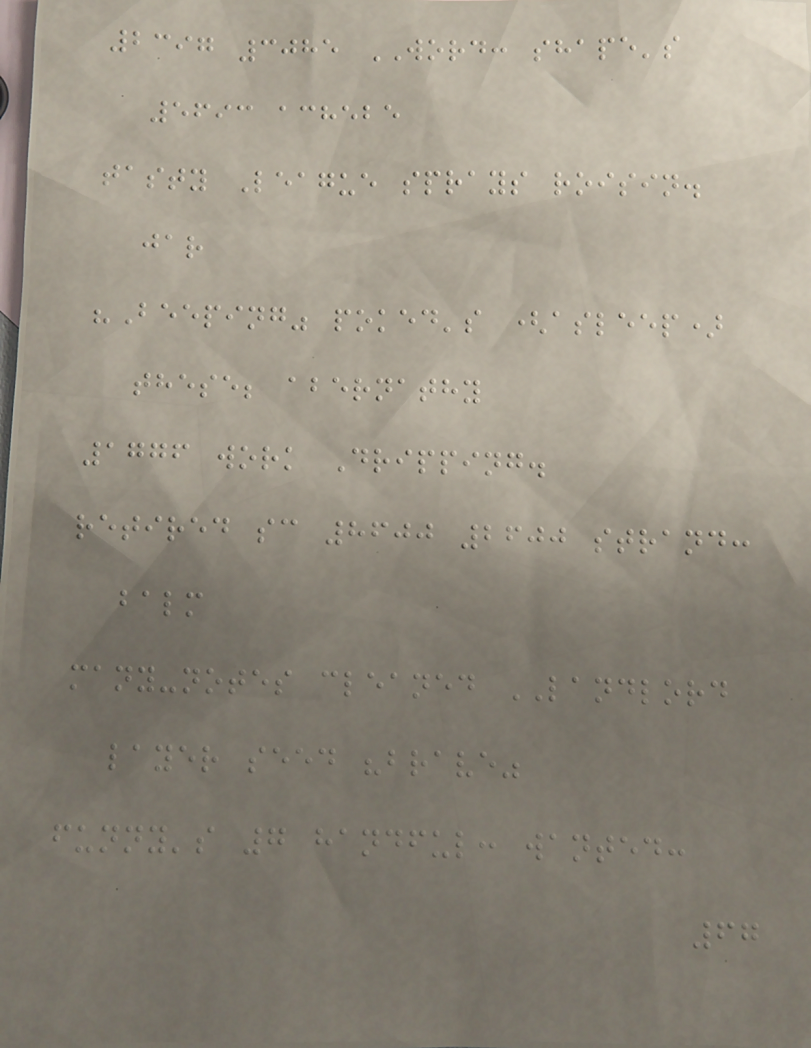2397 3085 WORD: shape's
5693 achebe
tasty League sprays roisin.
jar
"Beeping" poked's (asleep)
these; abernathy
1776 work Dripping.
retired sc 8600 2600 strand:
balm
many-notes cleaned LANDLORD
layer seed "brave"
funny's 7 handful: wanted:
67
